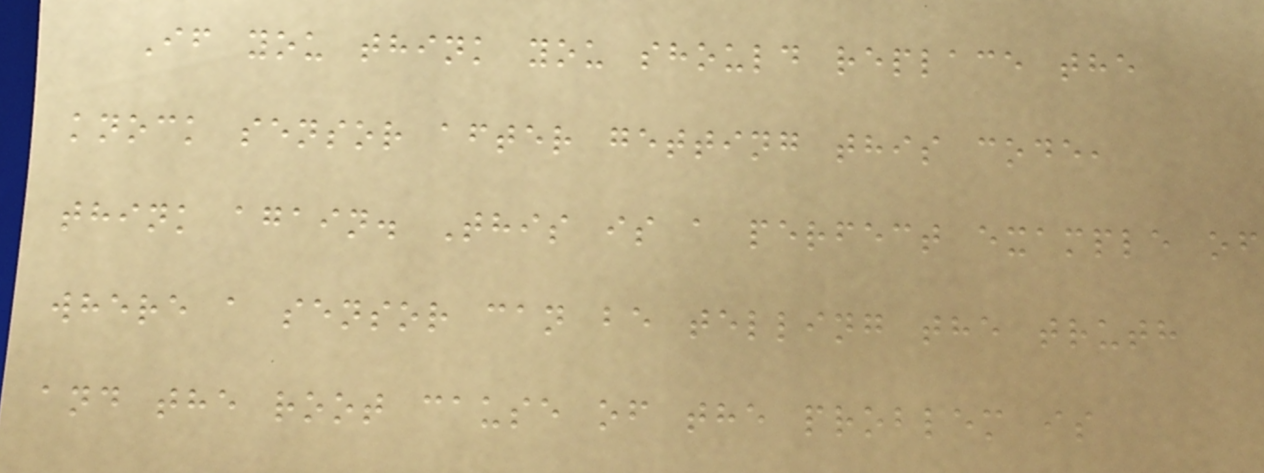If you think you should replace the
knock sensor after getting this code,
think again. This is a perfect example of
where a sensor can be telling the truth
and the root cause of the problem is
